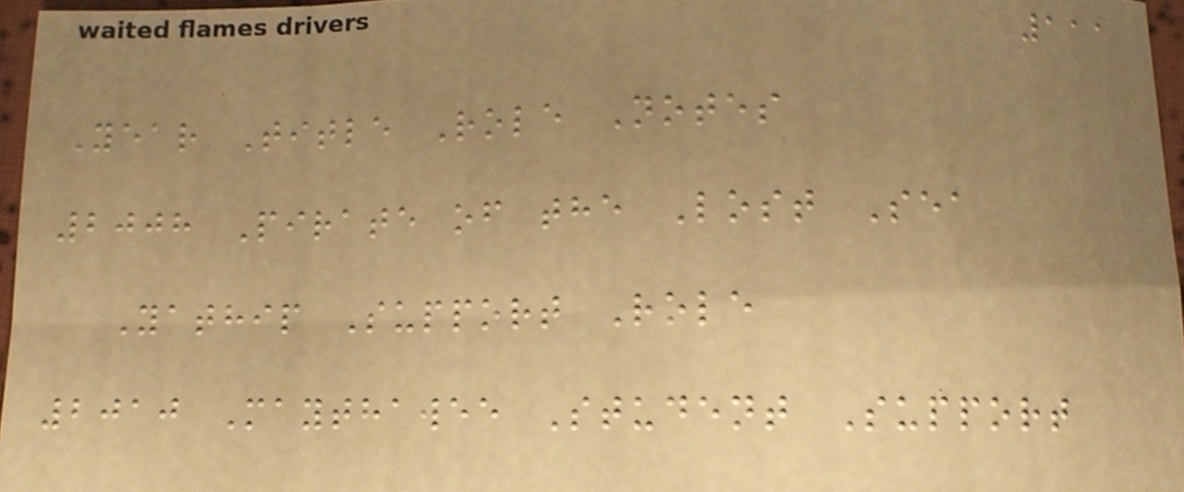111
Year Title Role Notes
2008 Pirate of the Lost Sea
Yathip Support Role
2010 Maythawee Student Support
